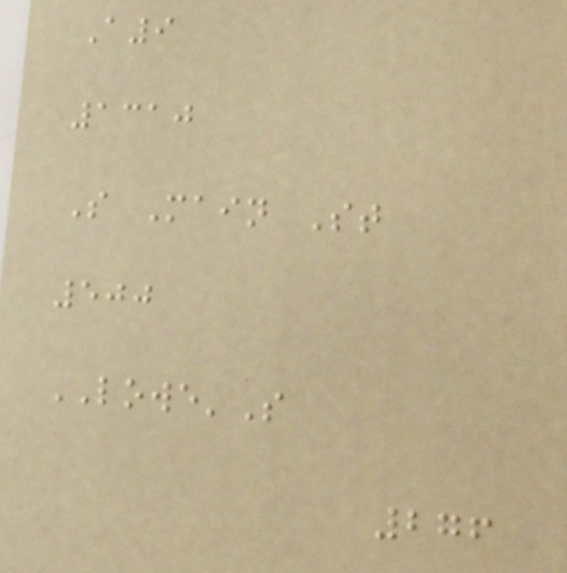A9
1310
S Main St
500
LOWE'S
276
